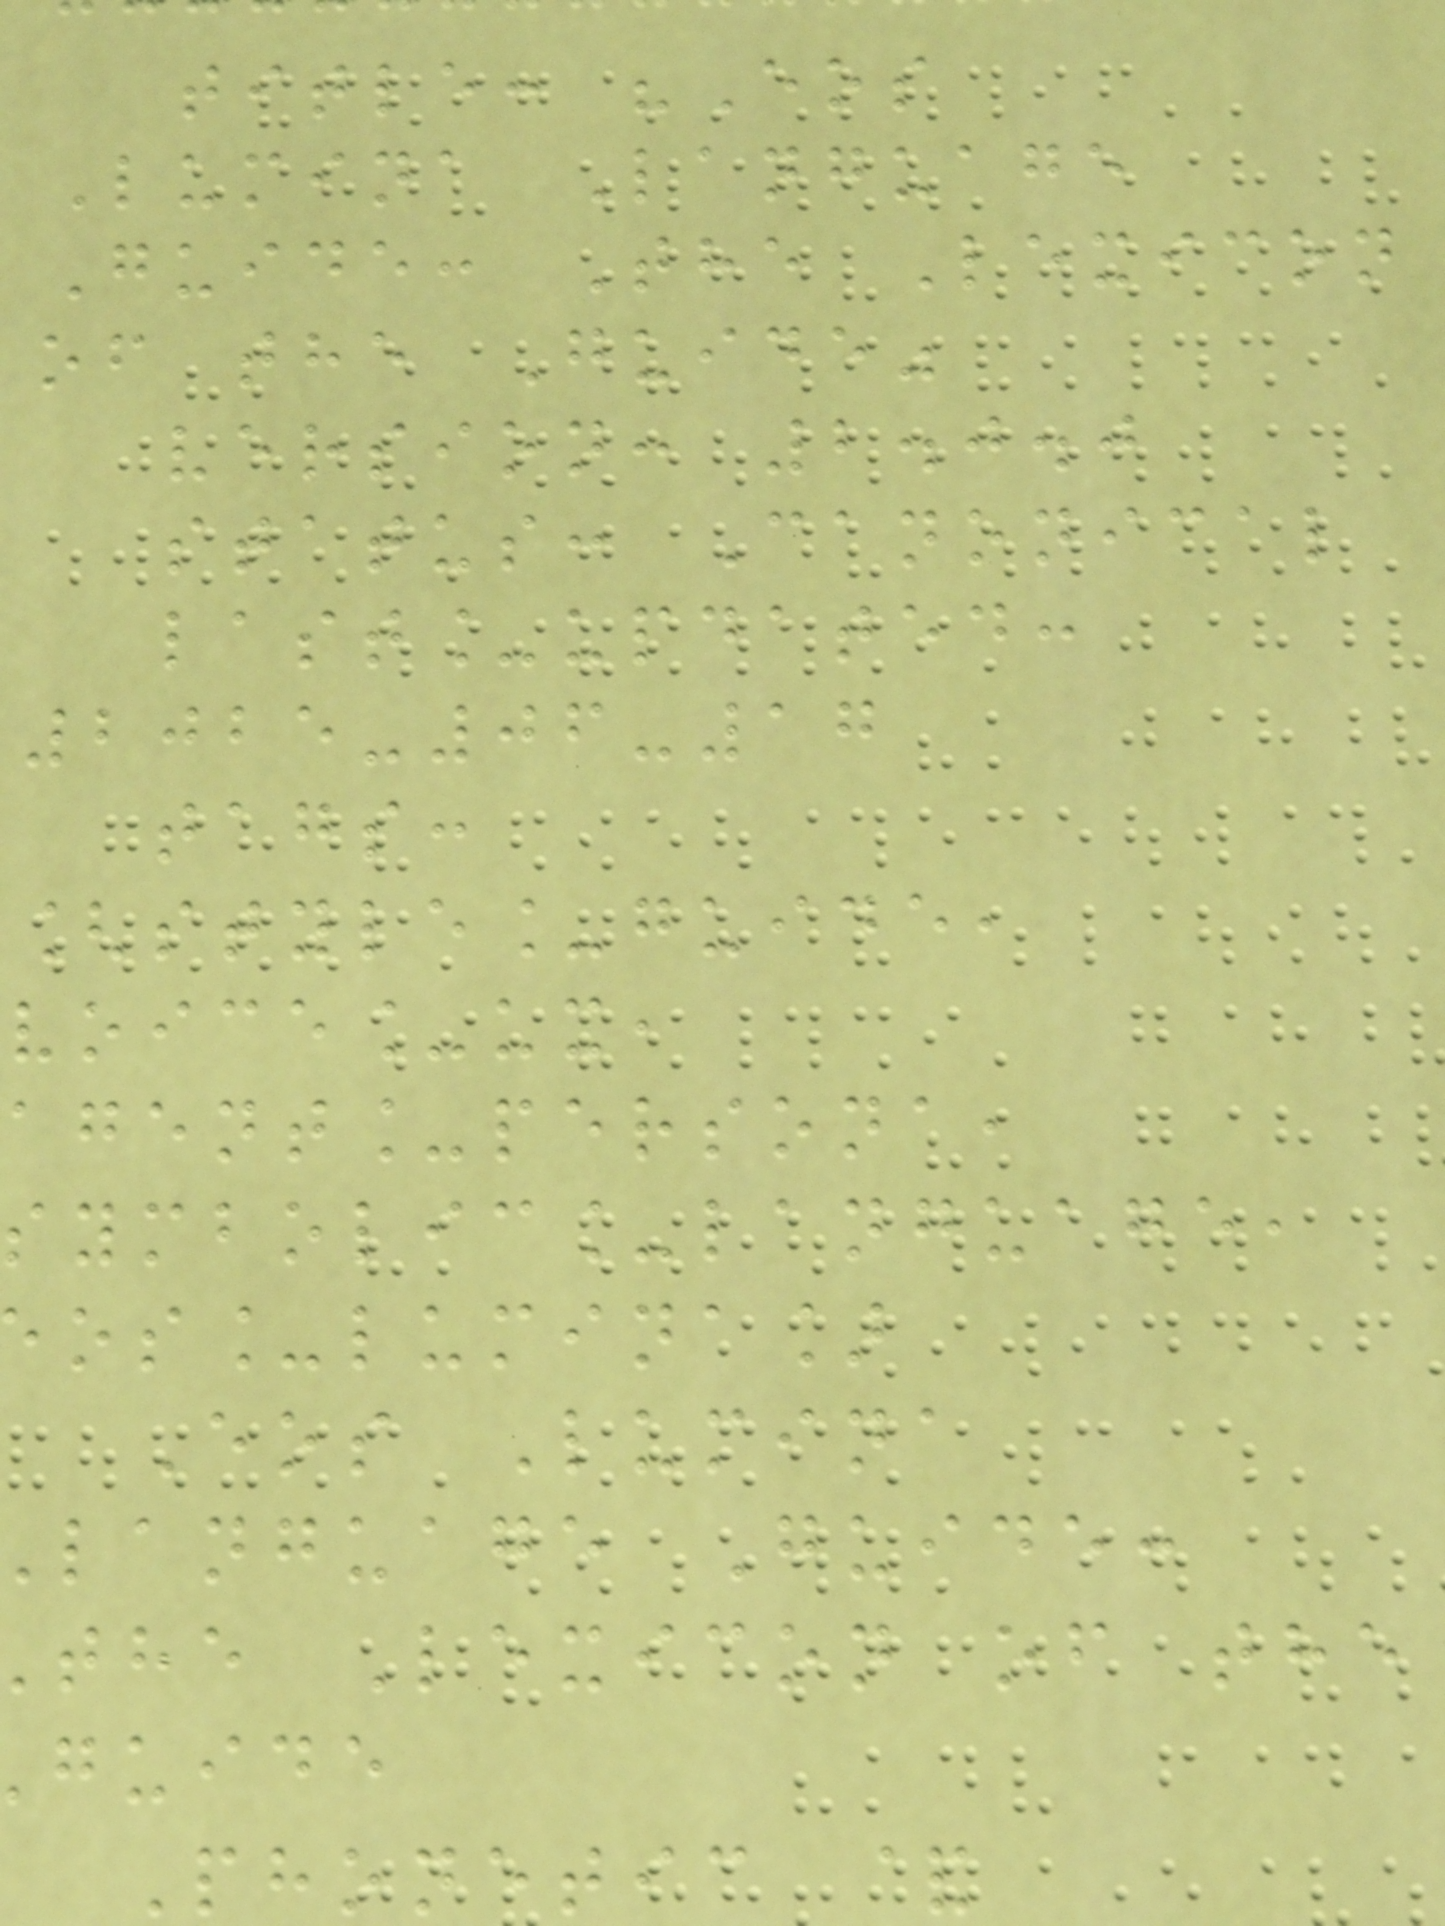title: "Eos
Lumina Language
Guide: The Lexicon
of the Guide"
version: 2.0.0
status: Canonical
last_updated:
2025-06-17
tags:
[style_guide,
voice_ux,
agent_persona,
symbolic_language,
os_lumina]
Eos Lumina
language Guide:
the Lexicon of the
guide
Phonetic &
